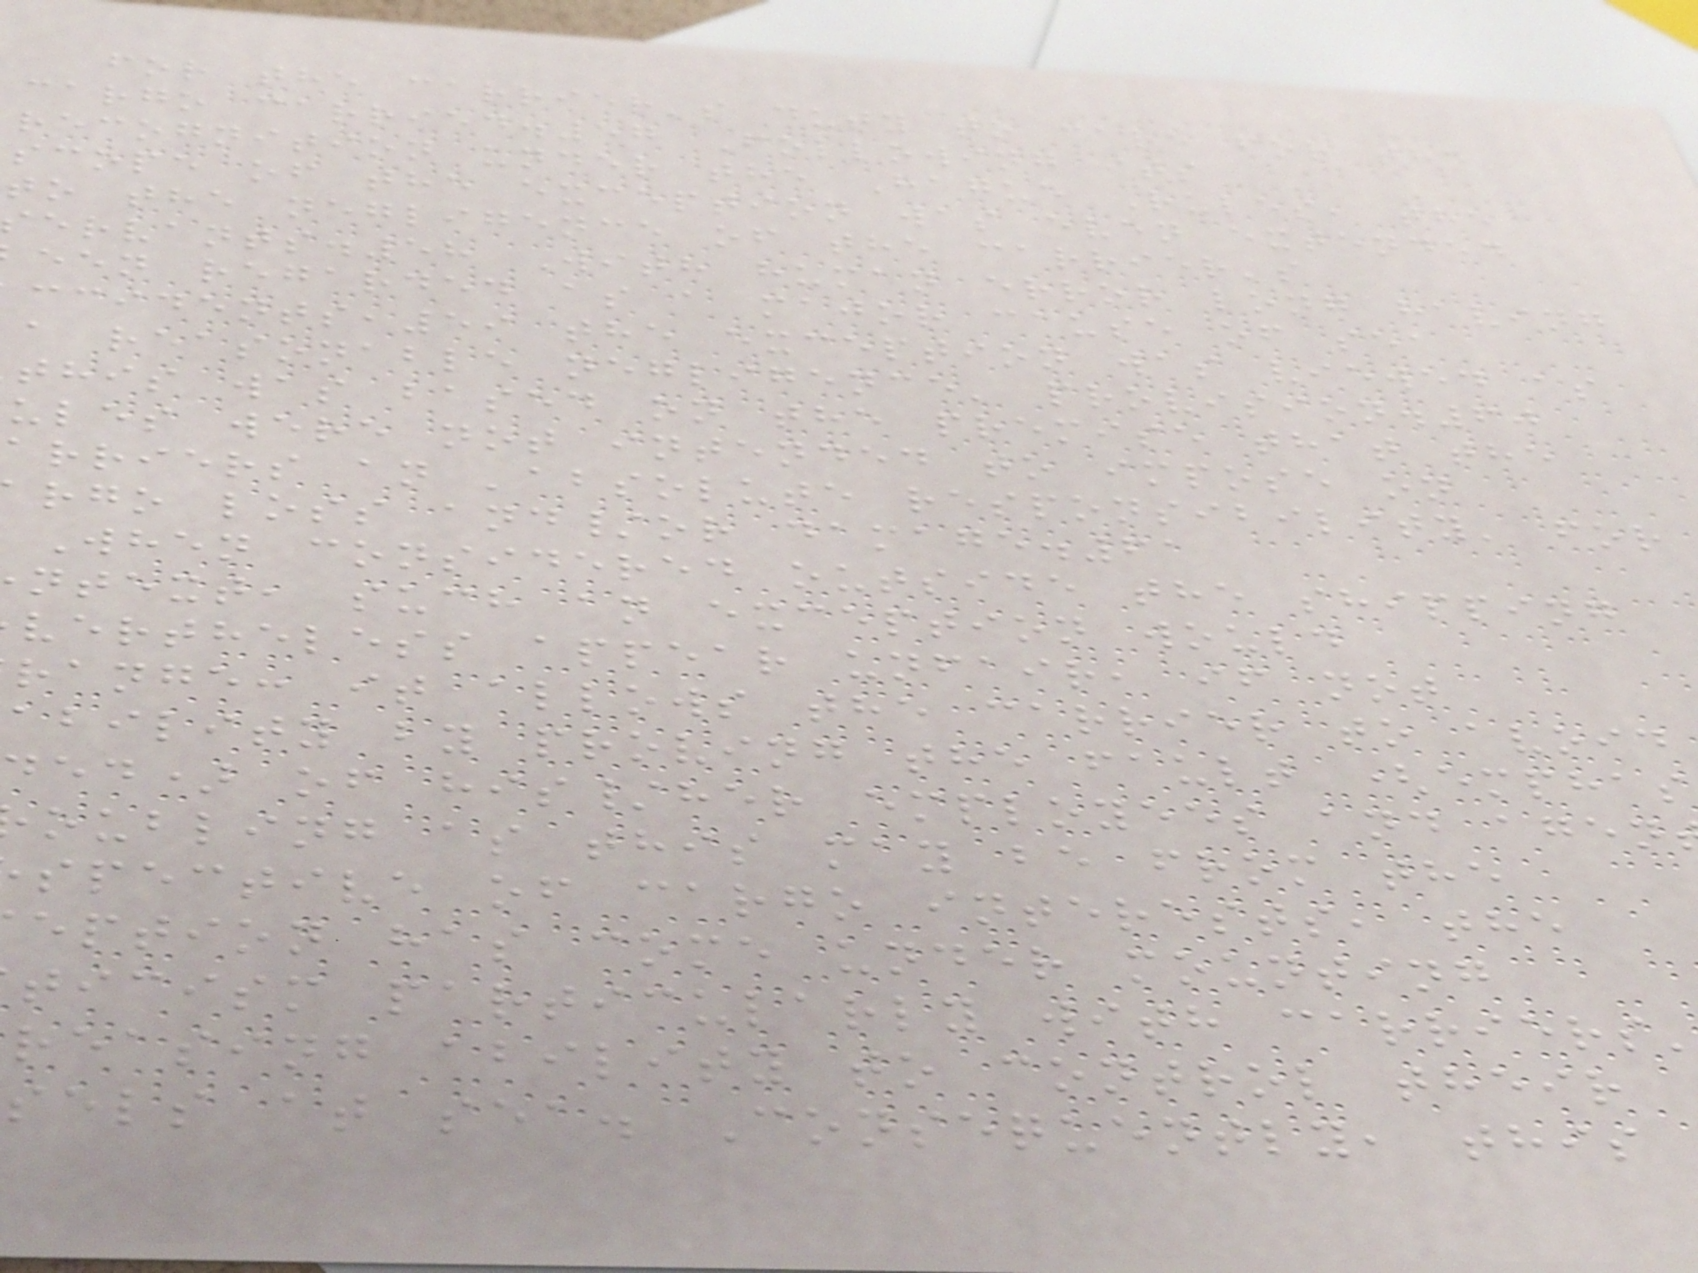for the carrier's duty to care for the
cargo carried.57 Following its
recognition under the Hague Rules, the
scope of the exception was even extended
to the negligence of the carrier's
ervants.58 With human error long having
een regarded as a major cause of sea
ccidents,59 the exception was viewed as
a reasonable negligence' provision.60
this was based on the premise that the
ules were not intended to impose on
arriers an 'absolute responsibility' for
rgo loss and/or damage.61
When considered outside the shipping
ntext, such an exception would
vertheless appear unfair, if not
range: it allows the carrier to avoid
ability by proving the fault (emphas
ded) of his/her employees and agen
oubling as this may be from the
spective of cargo interests, the
eption has come under mounting
ticism particularly with carriers
reasing ability to control their
sels at sea. Consequently, this
